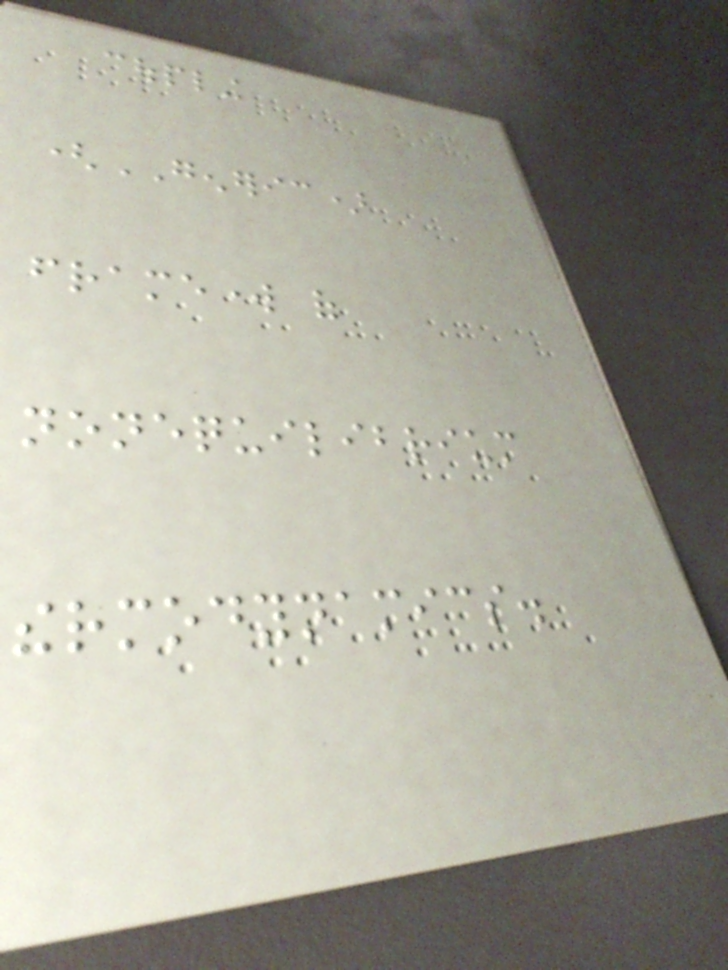coupling
(GENERIC)
framework of
nonequilibrium
thermodynamics.
